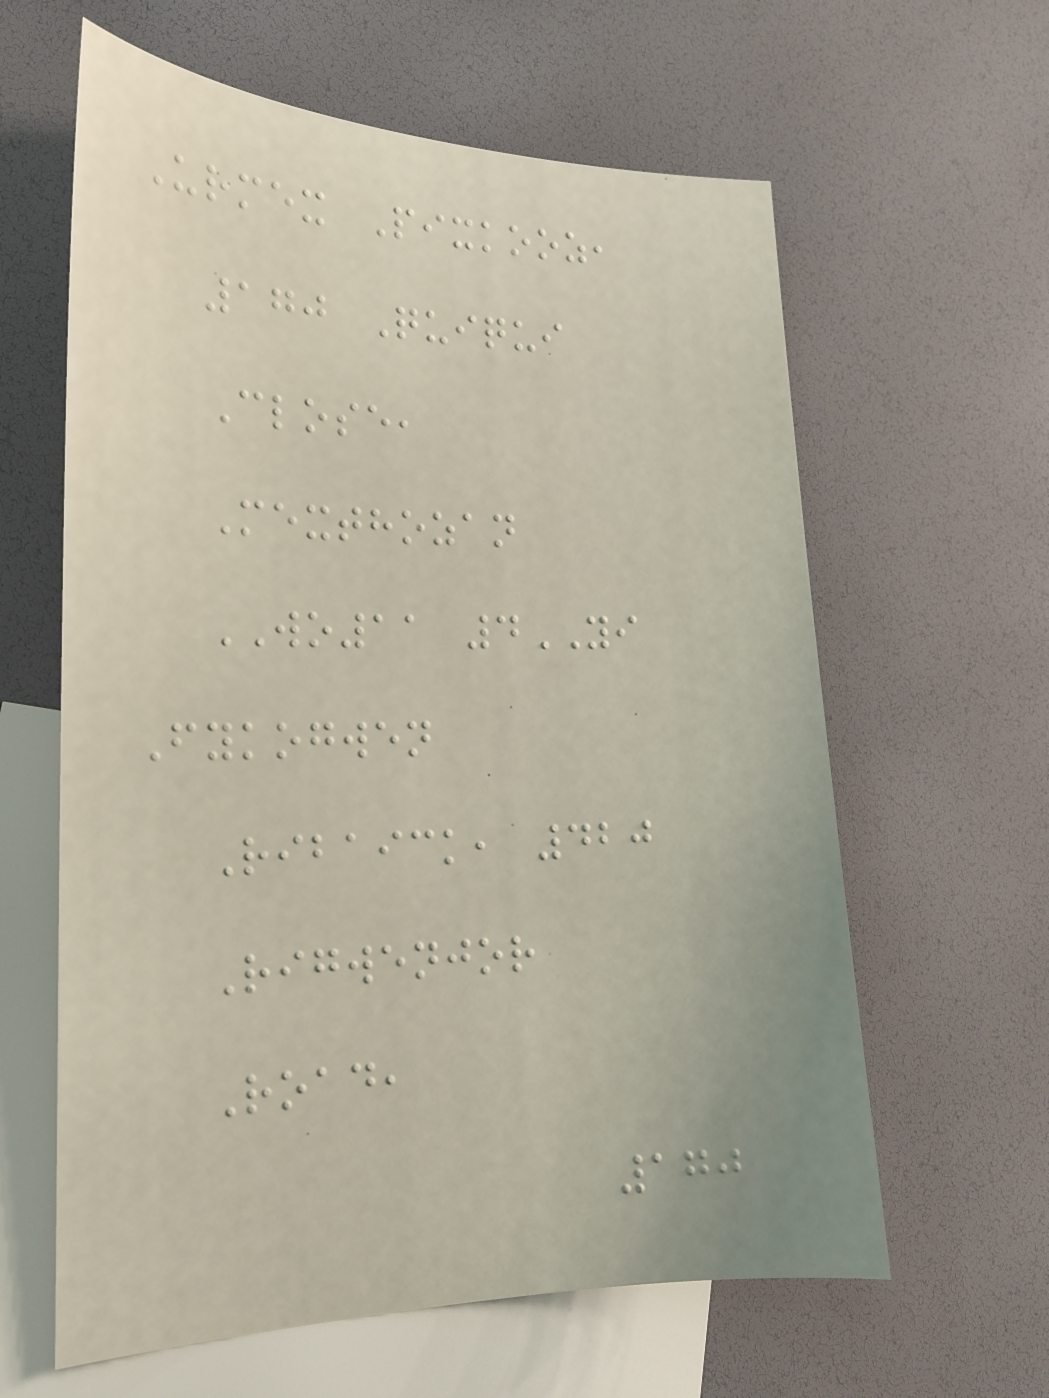Urmex Pixkooz,
170 Quiqui
Close,
Mexthozan
WO11 4YI
Fykogwen
Ribaick, 420
Rigwenjor
Road,
170
